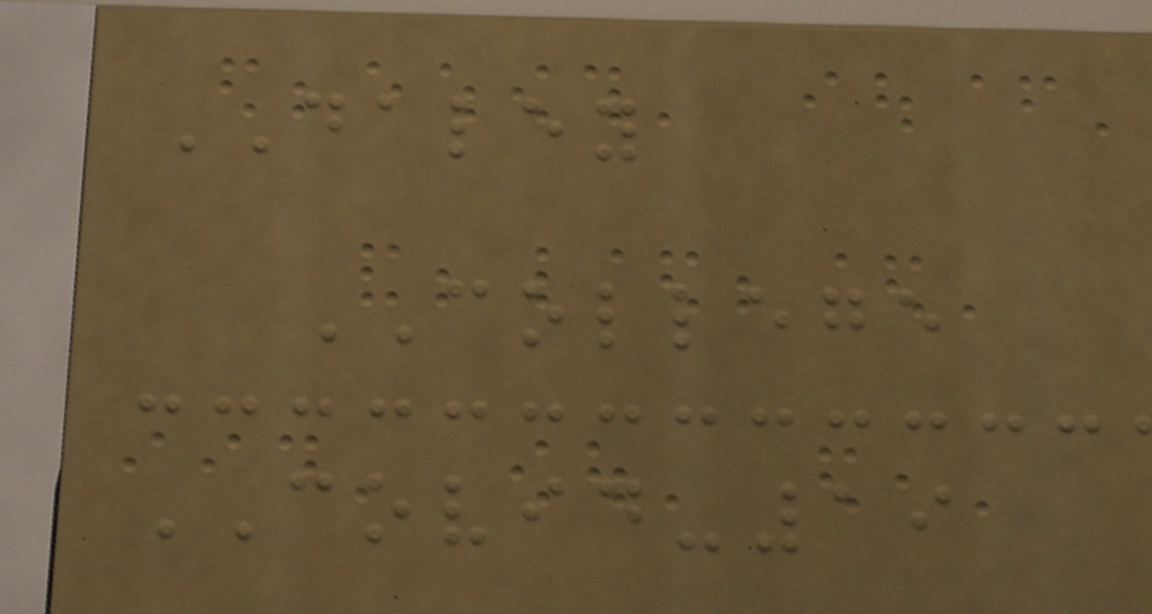DALEY
COLLEGE
COVID-19
